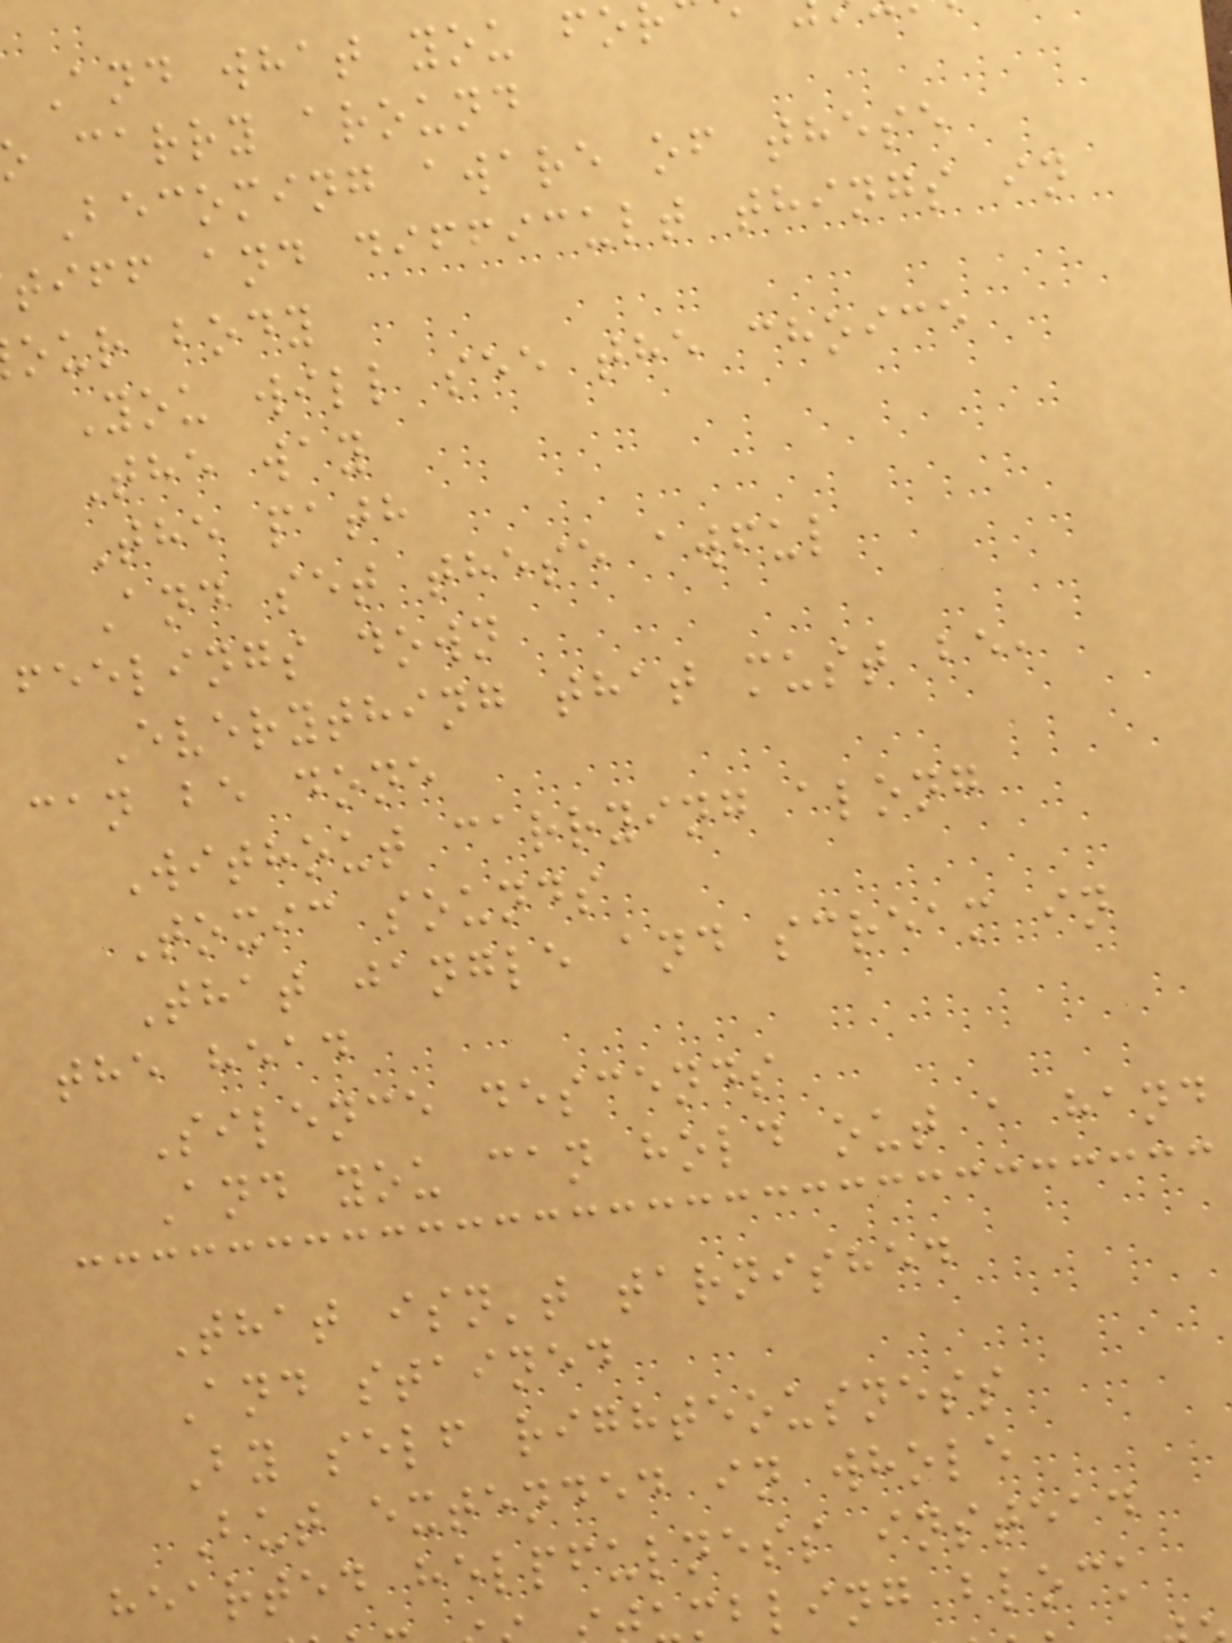And what you fo
carry around
Becoming aware of these
tiff and difficult things in
our body
You will see the choice
The way
The path
And set these awful
feelings down
Everything that must be,
can be done
Without carrying along
Toxic sounds
That jangle and scream in
the head
Silence descends
And you can hold out a hand
That isn't tarnished
And stained
By self righteousness
But extended in whole
hearted helpfulness instead
mbling block
